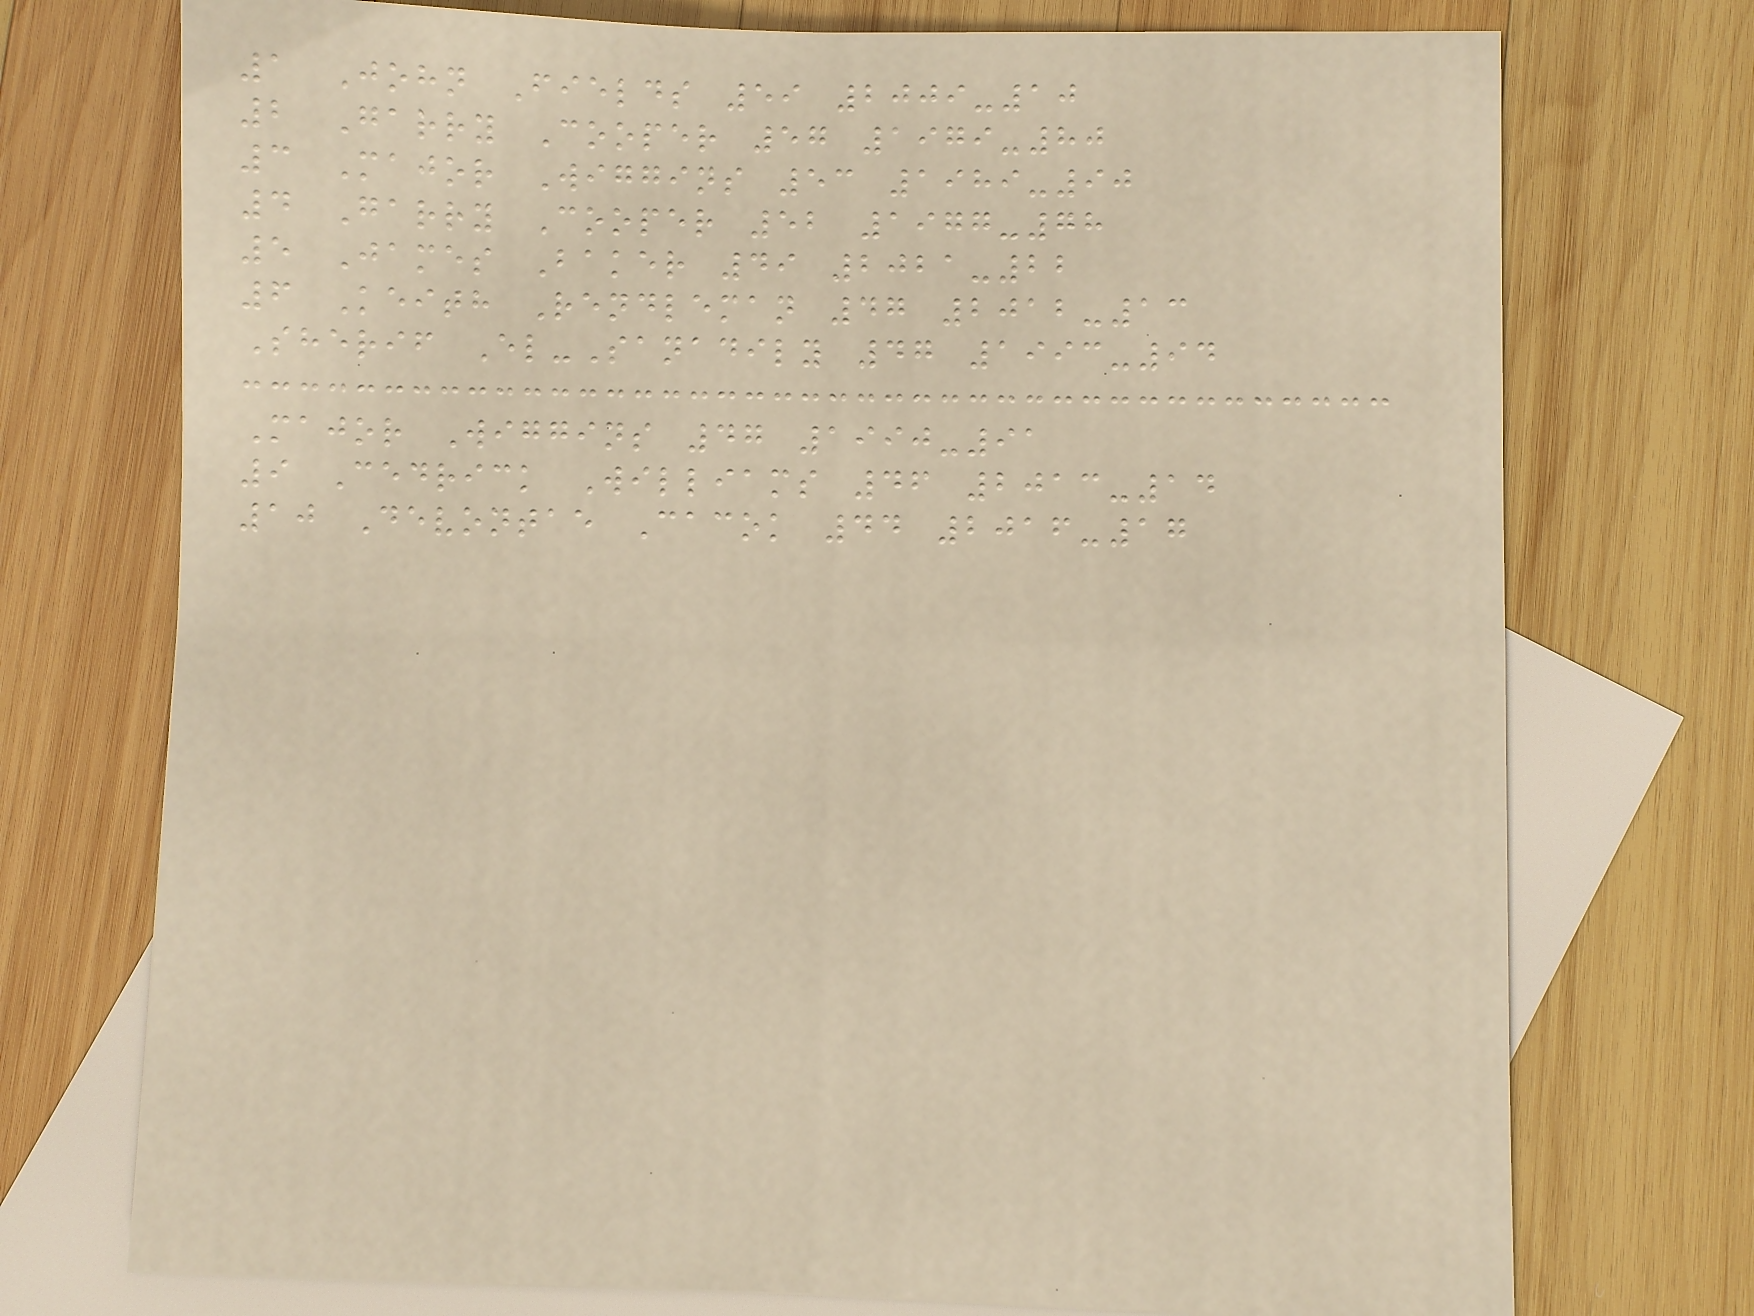1 John Fields 59 2009-10
2 Garry Cooper 57 1979-80
3 Major Wiggins 53 1989-90
4 Garry Cooper 52 1977-78
5 James Baker 49 2021-22
6 Keith Rendleman 47 2012-13
Sherif El-Sanadily 47 1993-94
Major Wiggins 47 1990-91
9 Cedrick Williams 46 2013-14
10 Devontae Cacok 44 2016-17
